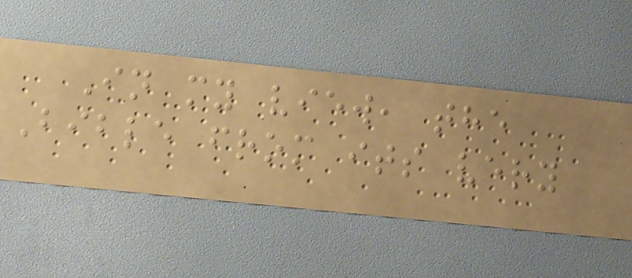In my view, the
Bible from its very
